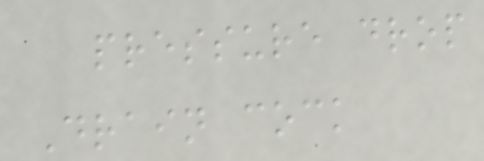pressure drop
Drain cock
